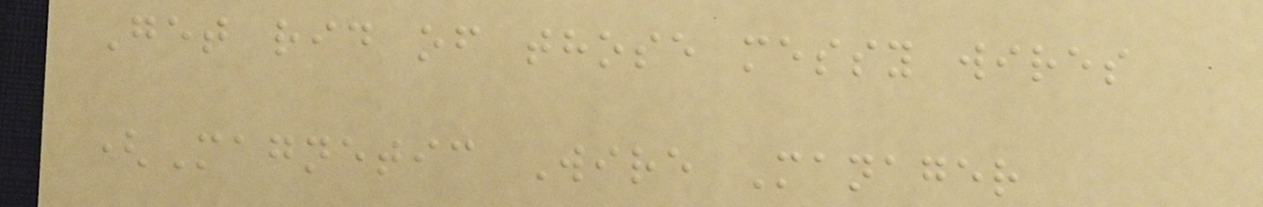Get rid of those messy wires
(Magnetic Wire Manager
